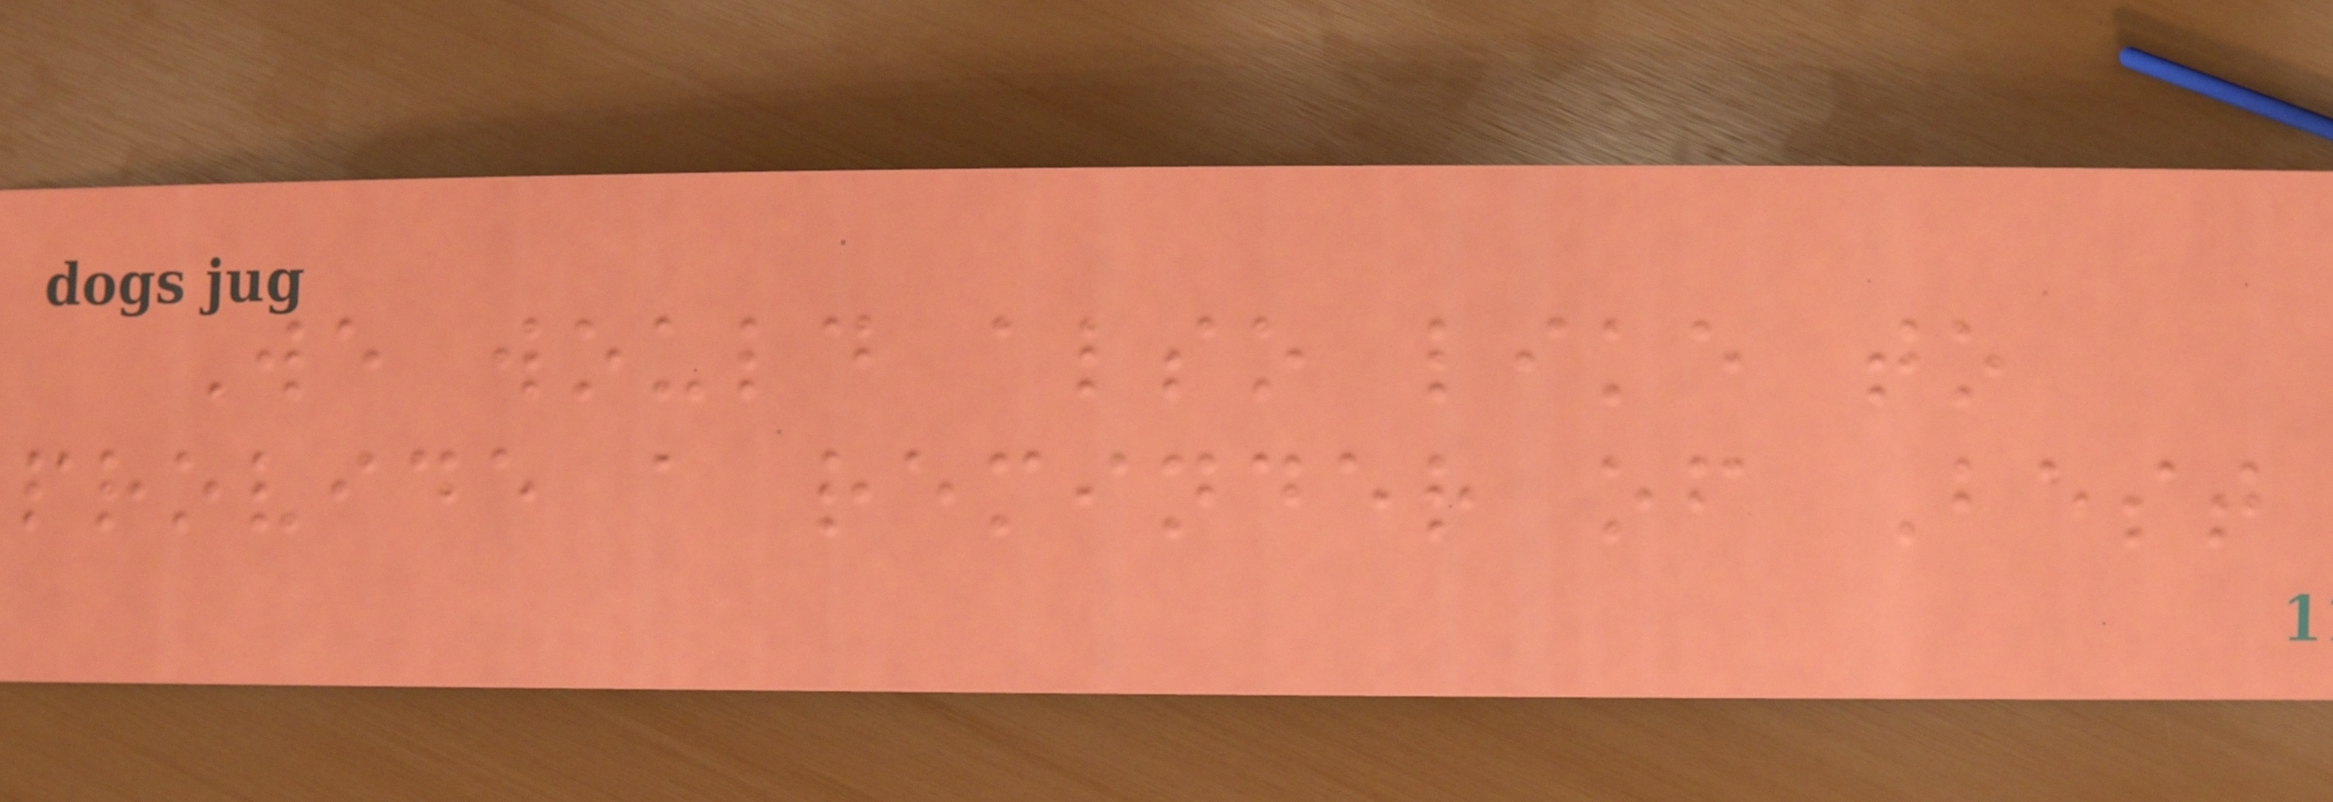We would also like to
provide a reminder of Best
